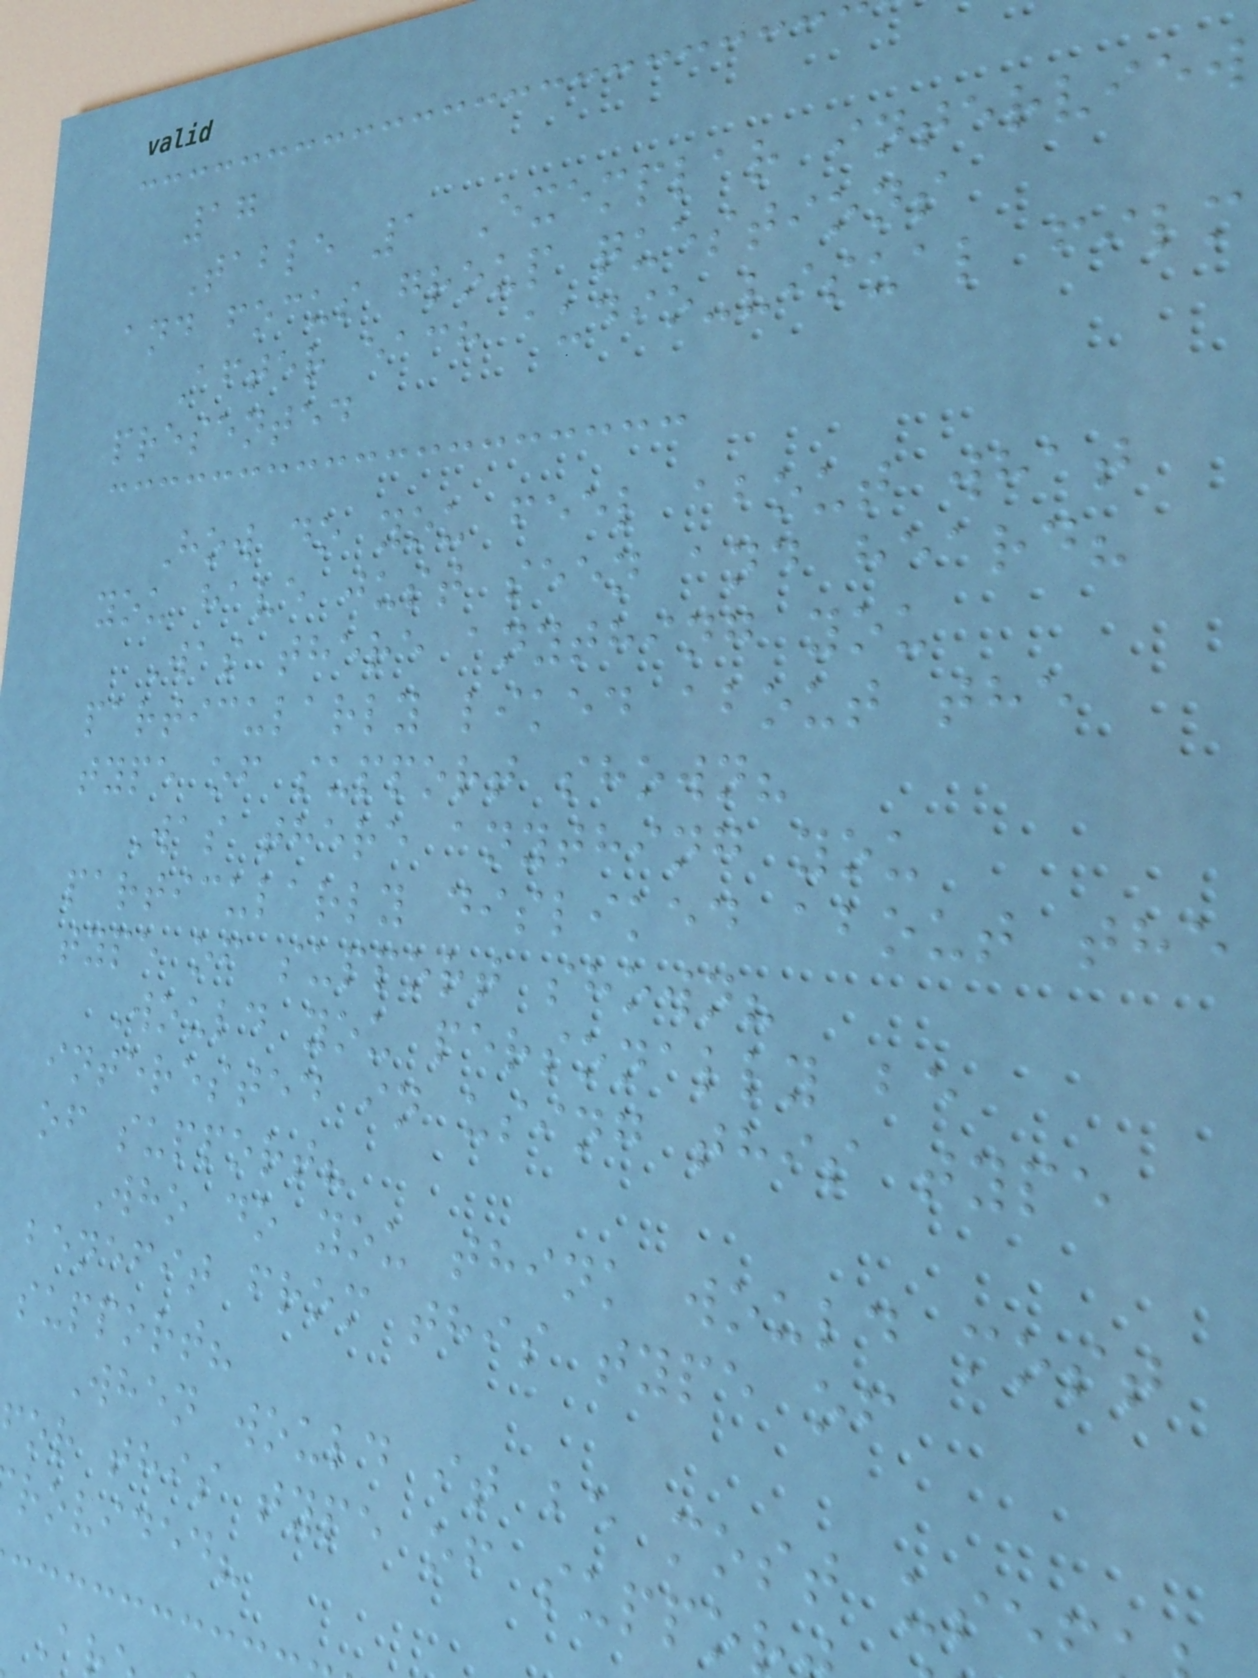17
Table 1 Exemplar interview
and focus group questions
After each audio-visual film
presented
How do you feel about what
you have just seen and heard?
Was there anything you
particularly liked about the
type of support shown?
Was there anything you
particularly disliked about the
type of support shown?
Would you personally be
interested in using this type
of support?
Who do you think would most
benefit from this type of
support?
When would it be most use
or this type of suppo
rovided?
